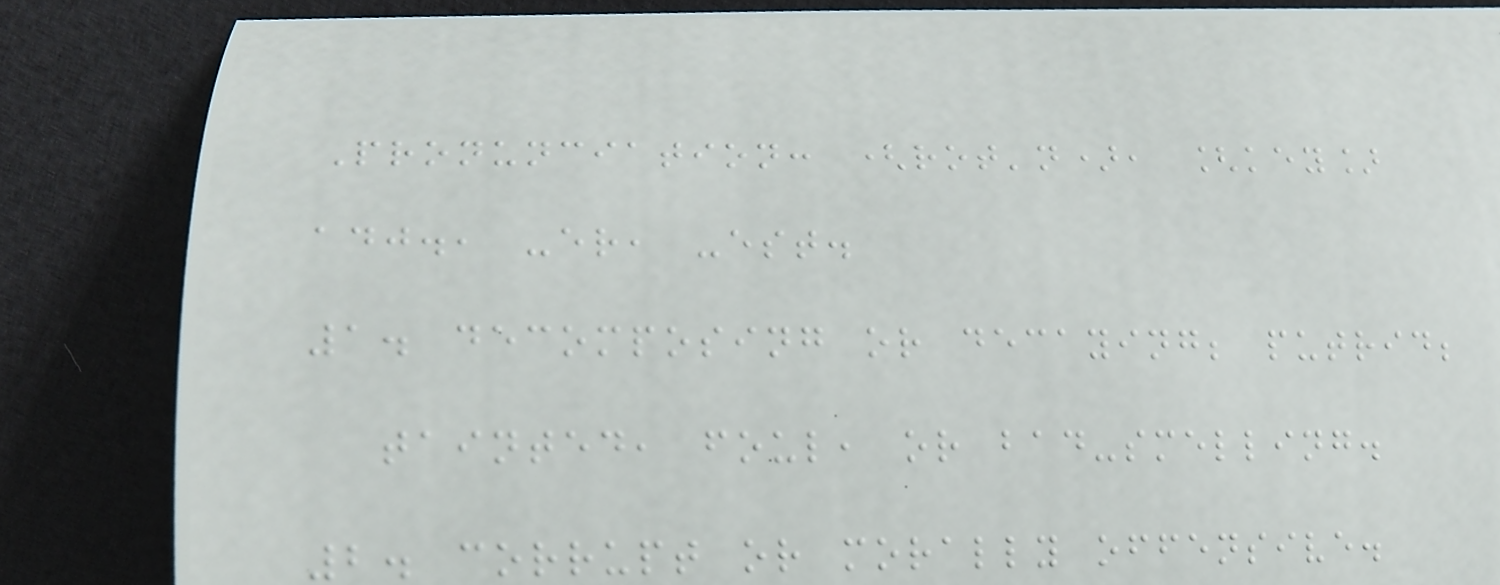Pronunciation: (rot'n), [key]
adj., -er, -est.
1. decomposing or decaying; putrid;
tainted, foul, or bad-smelling.
2. corrupt or morally offensive.
